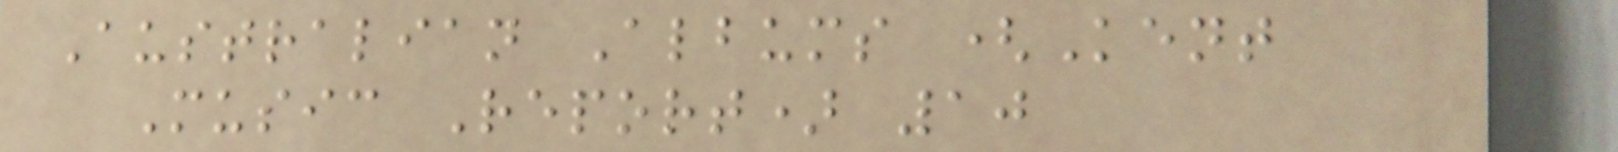Australian Albums (Kent
Music Report) 10
